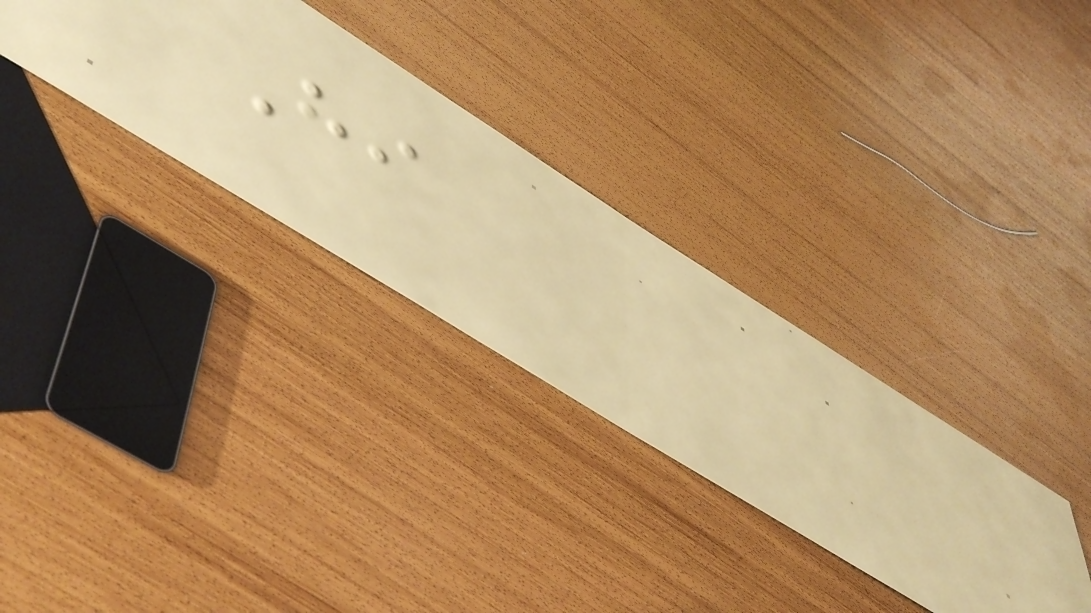Hi
